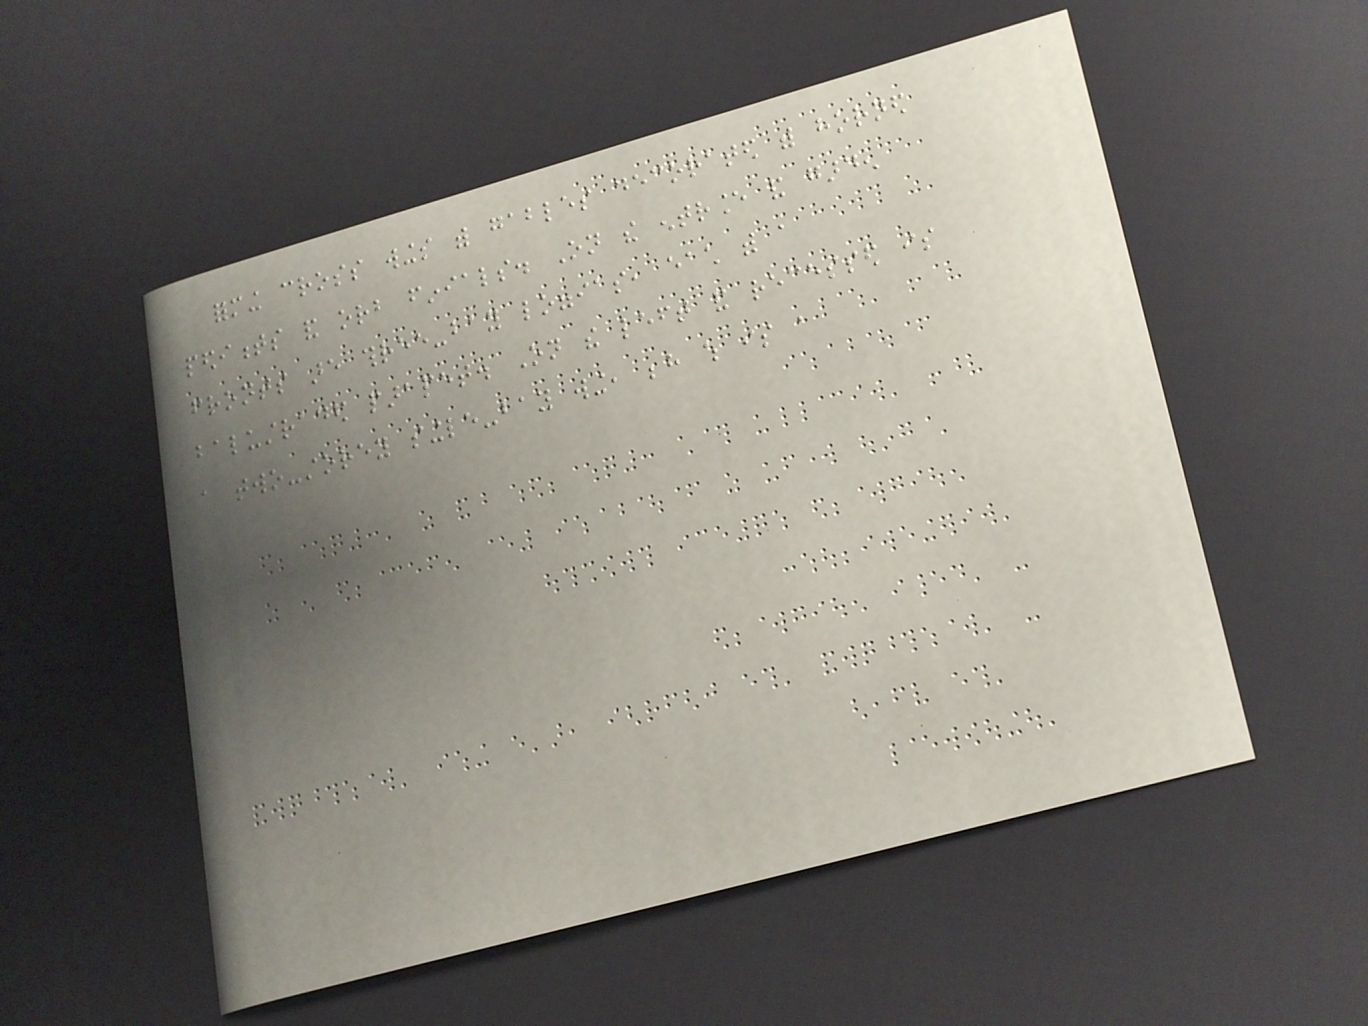forming cross wings with gables decorated with horned
pediments and orb finials. On the entrance and garden
fronts are three-bay loggias, each with a
balustraded parapet. On the left and recessed is
a two-storey single-bay wing, behind which is a
